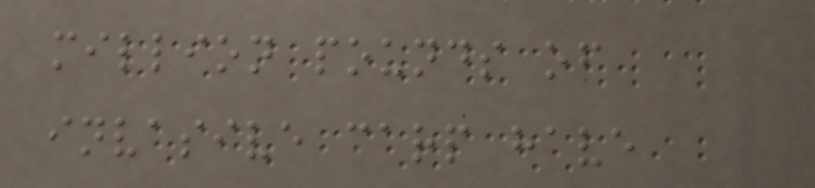million pounds of
invasive carp have
